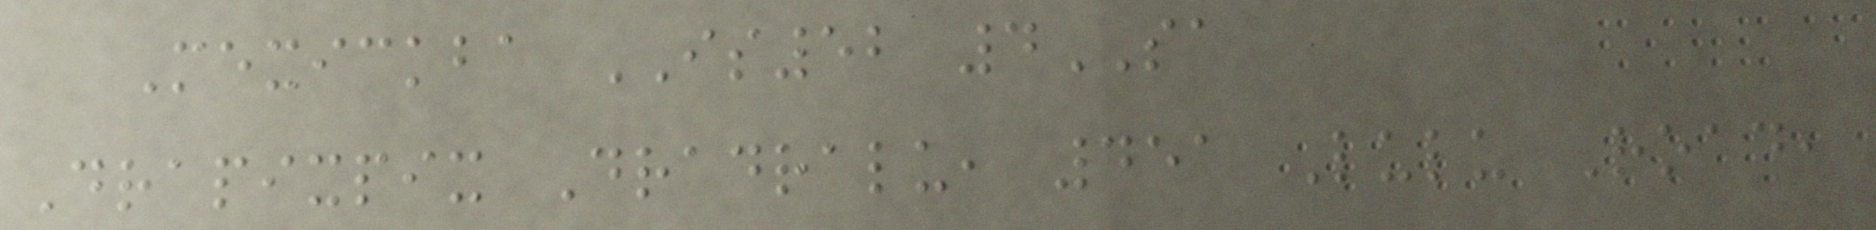Mexickba IS52 4SA
Drapixpix Dradralu, 451 Lulu Road,
